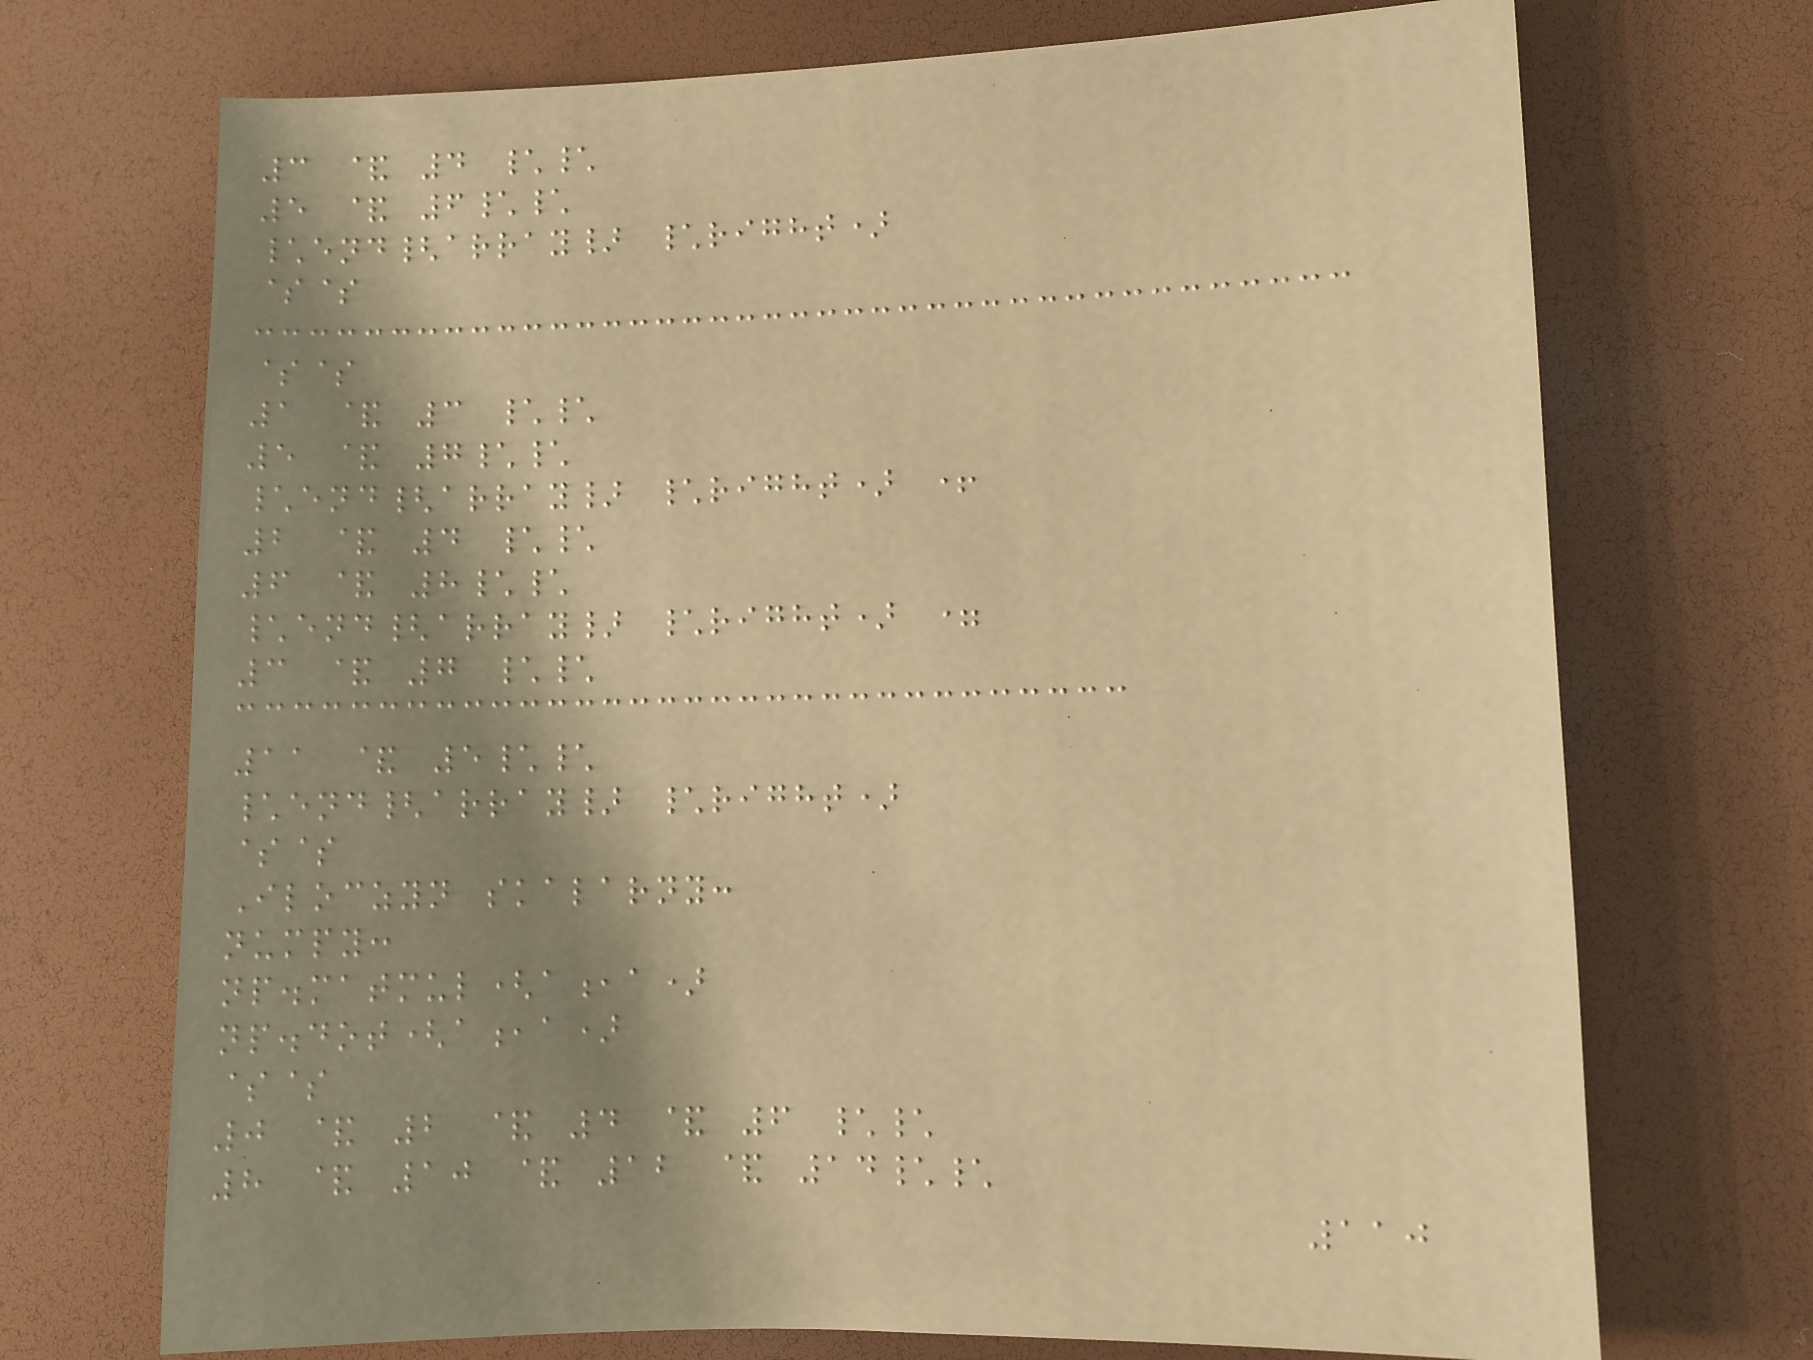3 & 4 \\
5 & 6\\
\end{array} \right)
$$
$$
1 & 3 \\
5 & 7\\
\end{array} \right) +
2 & 4 \\
6 & 8\\
\end{array} \right) =
3 & 7 \\
11 & 5\\
\end{array} \right)
$$
Iloczyn skalarny:
numpy:
np.matmul(a,a)
np.dot(a,a)
$$
0 & 2 & 4 & 6 \\
8 & 10 & 12 & 14\\
110
